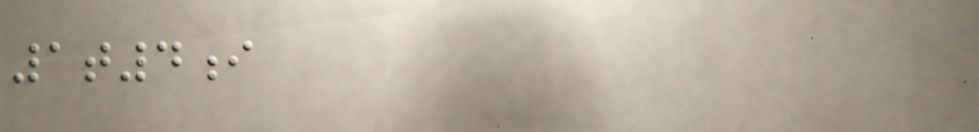1t4i
